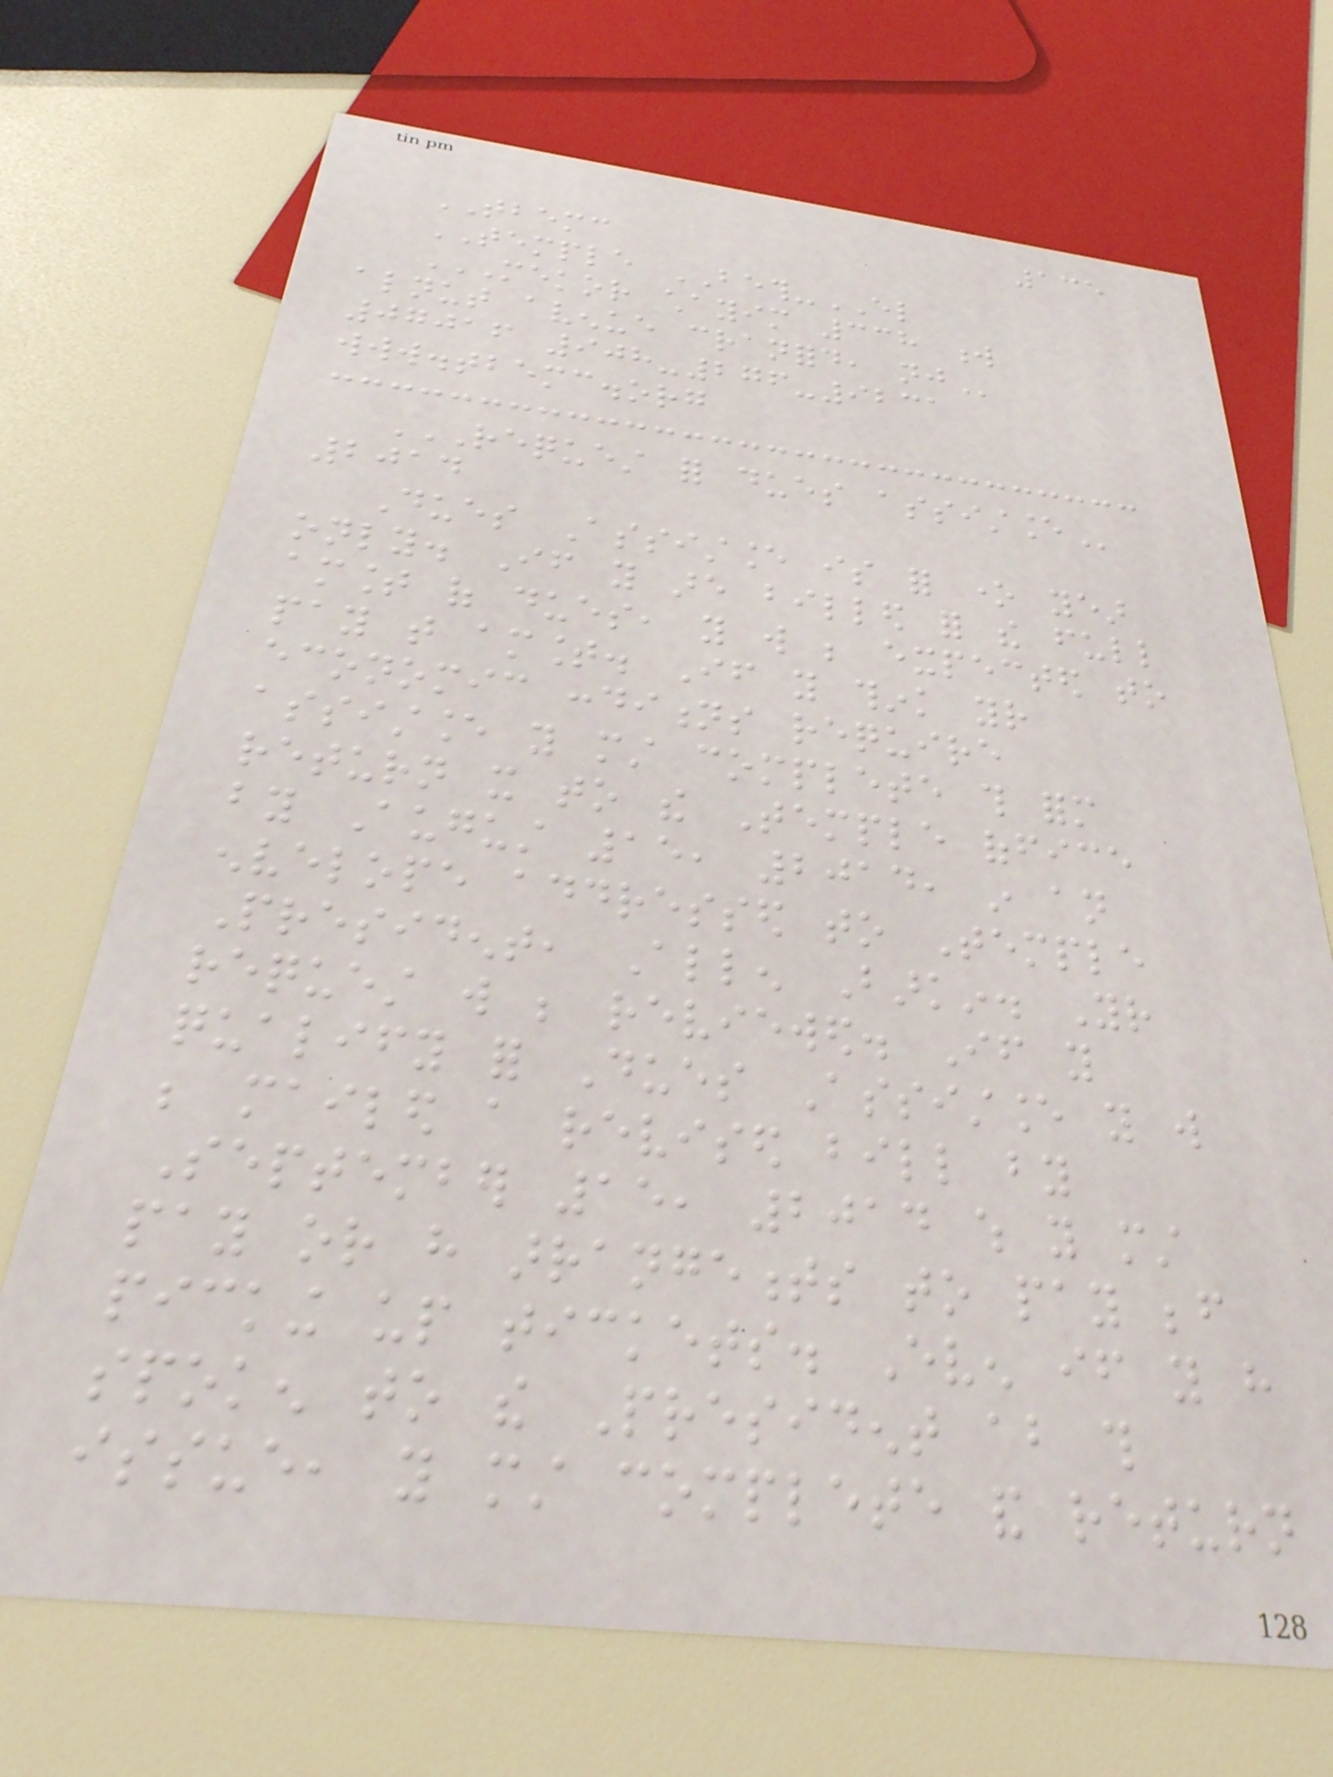135
TBEMC
TEMPLE BETH-EL
MEKOR CHAYIM 338 W
ALNUT AVENUE CRANFORD, NJ
07016 908-276-9231
www.tbemc.org
REQUEST FOR DUES ASSISTANCE
2014
Dues Assistance is for one year
only. If you are billed for the full
amount of dues, you will be expected to
pay that amount. If you think your
economic conditions require
assistance you must complete this form
return it to the Temple office
by August 15, 2014, in an
envelope addressed to Temple
President, Allen Barkin. Your
request will be reviewed. If you
qualify for Dues Assistance you will
be mailed a revised bill by
September 15, 2014 which you must
pay or have arrangements to pay before
picking up tickets. Even if you have
spoken to the President about this
issue, you must complete and return
